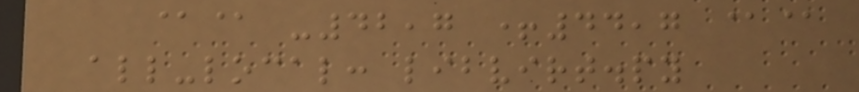@@ -42,7 +44,7 @@
all-local: libvirt.py
